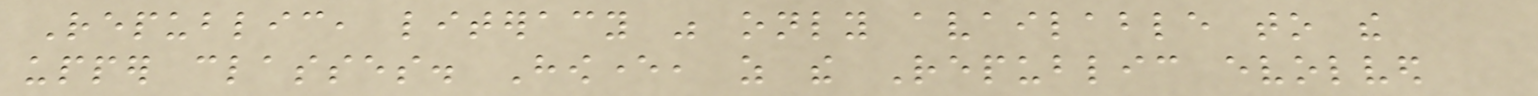Republic, literacy was only available to the
upper classes. However, as the Republic evolved
